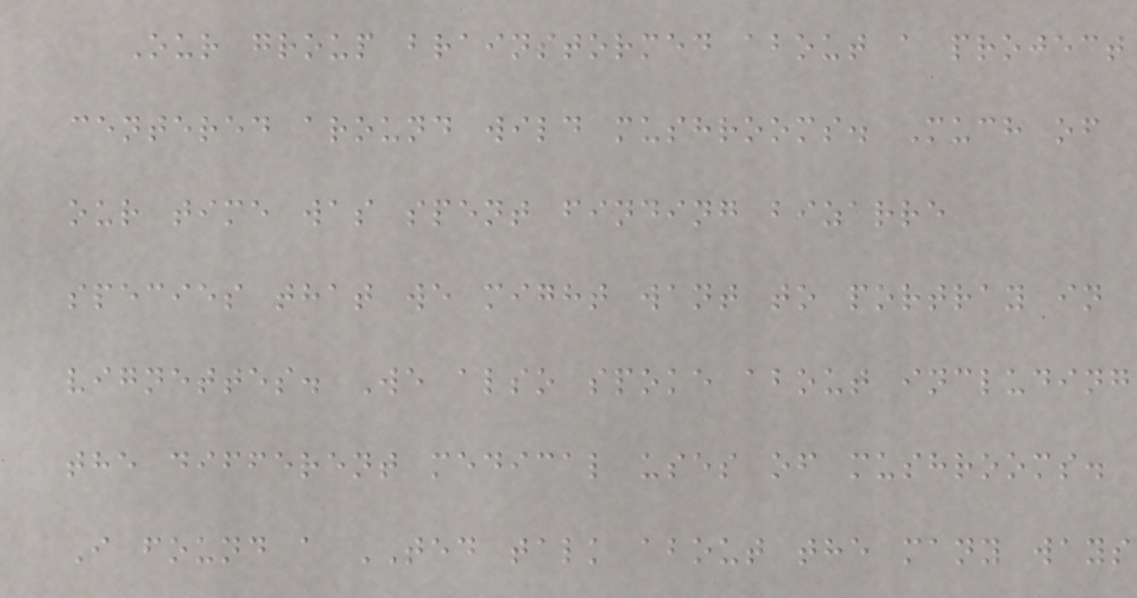Our group brainstormed about a project
centered around wild mushrooms. Much of
our time was spent finding bizarre
species that we might want to portray in
vignettes. We also spoke about including
the different medical uses of mushrooms.
I found a TED talk about the many ways
